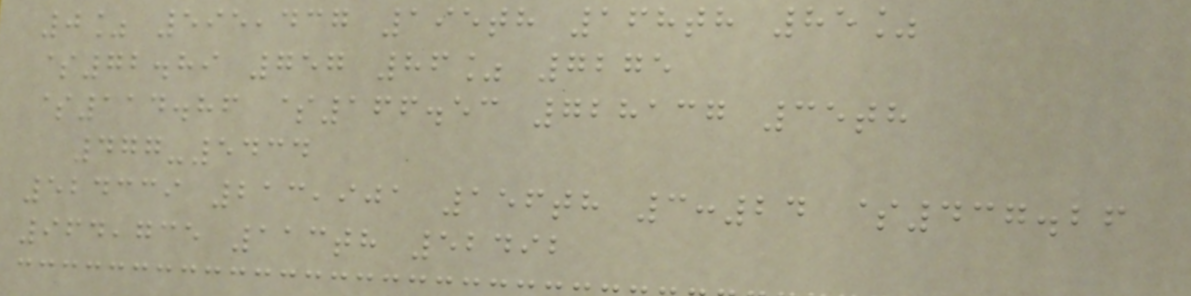0% 595,437 195th 168th 85%
$72.89 757 86% 7275
$114.86 $166.53 728137 35th
477-5434
524339 213,901 156th 3:24 $437.26
964,735 113th 52492
